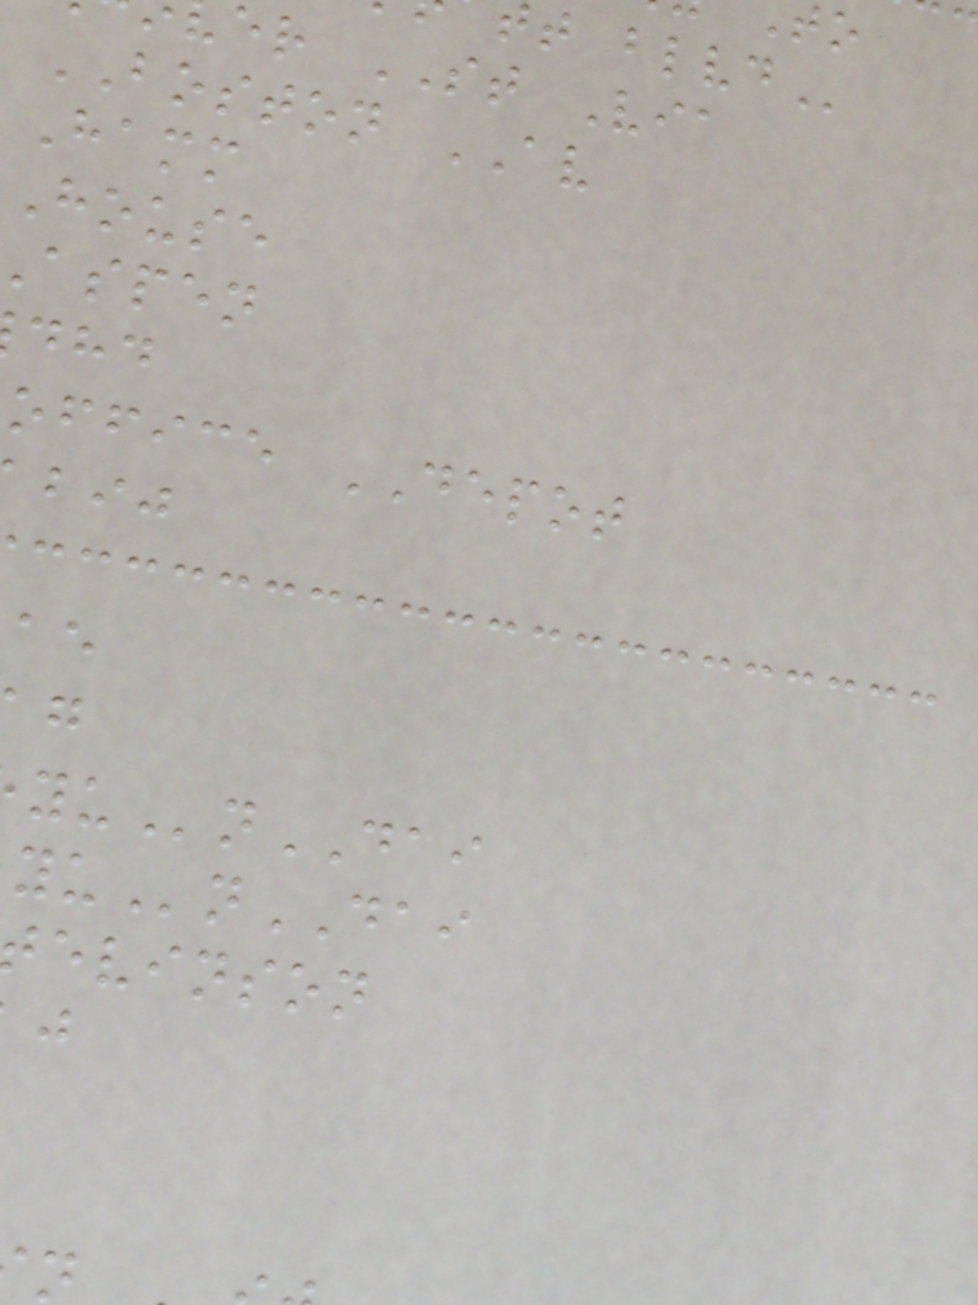er ST Via
BOSTON AV
Hamm
House
aspen
office DEPOT
nDAI
nDAI
evinson
